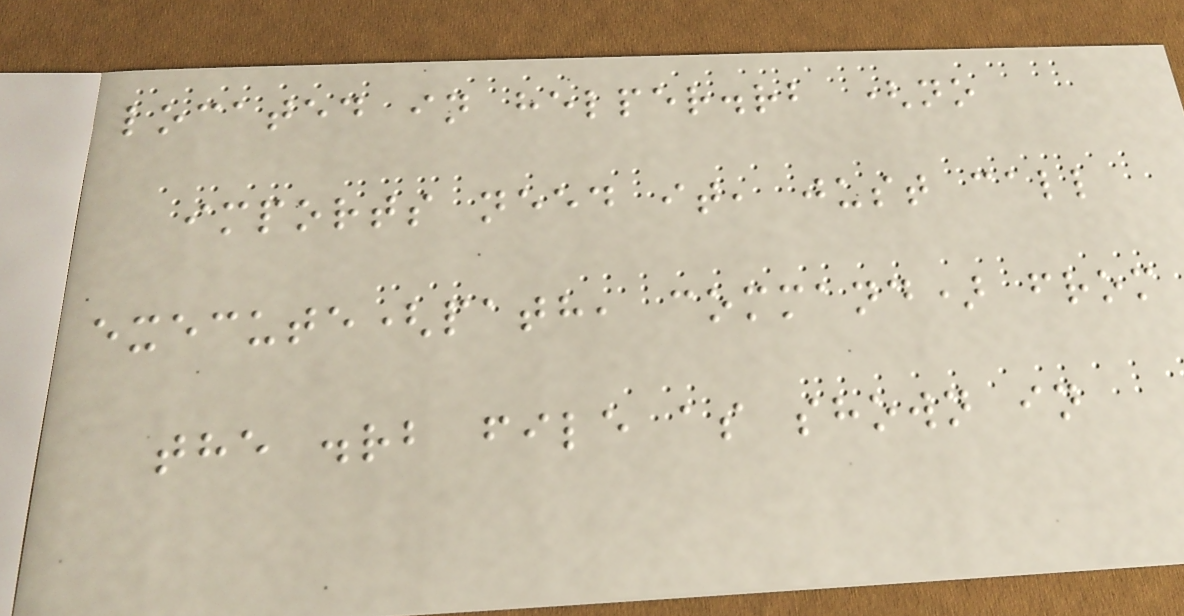located in helper.rb (no
imports need it, just call
execute(path, command) from
the .rb file as shown in
